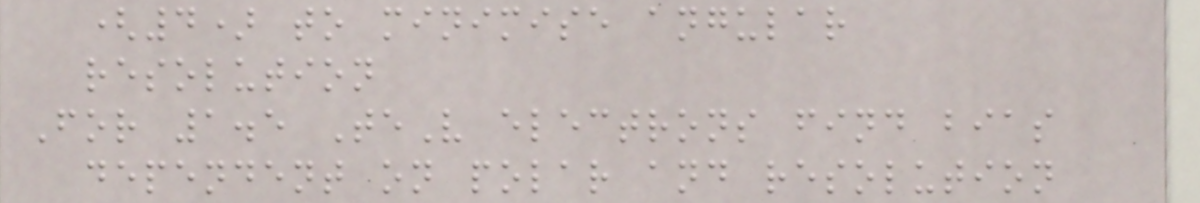(4) to minimise angular
resolution
For 1.5 TeV electrons find bias
dependent on polar and resolution
